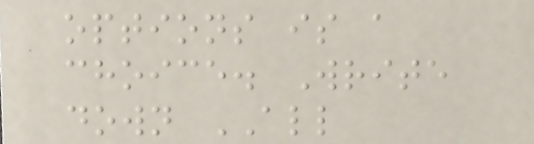options is a
choice. Write
down ALL
